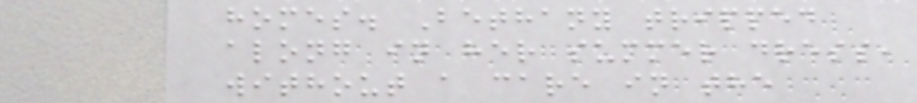homes. Bethany tripped
along in her summer dress,
without a care in the
